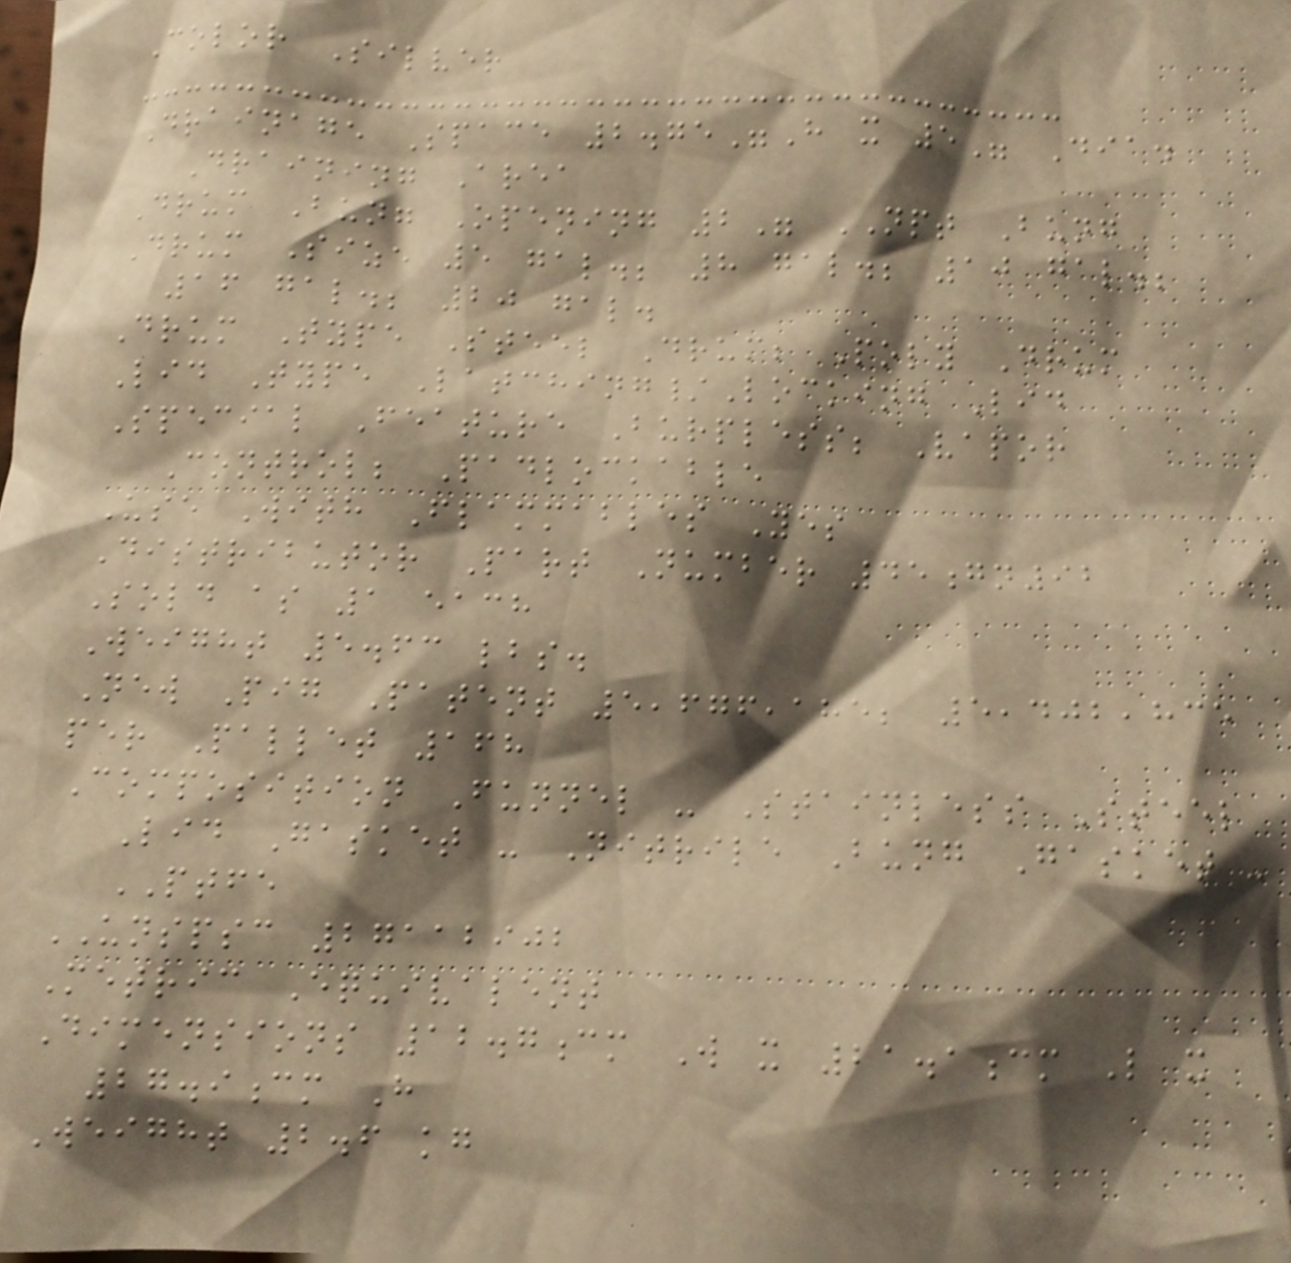Color Silver
Drainage Space 2.75"H x 5" Dia.
Draining Area
Drum Bung Opening 2" NPT Bung
Drum Size 5 gal.; 8 gal.; 10 gal.;
16 gal.; 20 gal.
Drum Type Steel Drum; Poly Drum
Lid Type Latching/Locking Lid
Special Feature Burpless; Vapor
Control; Padlockable
Use With Flammables Yes
Distributor Part Number 45gn92
Sold as 1 each
Weight 5.63 lbs.
New Pig Patent 5,676,185; 5,402,835
per Pallet 168
Composition Funnel - Stainless Steel
Lid Gasket - Nitrile Bung Gasket -
PTFE
UNSPSC 27112902
Metric Equivalent
Dimensions 12.7cm W x 21.1cm L x
27.9cm H
Weight 2.6 kg
